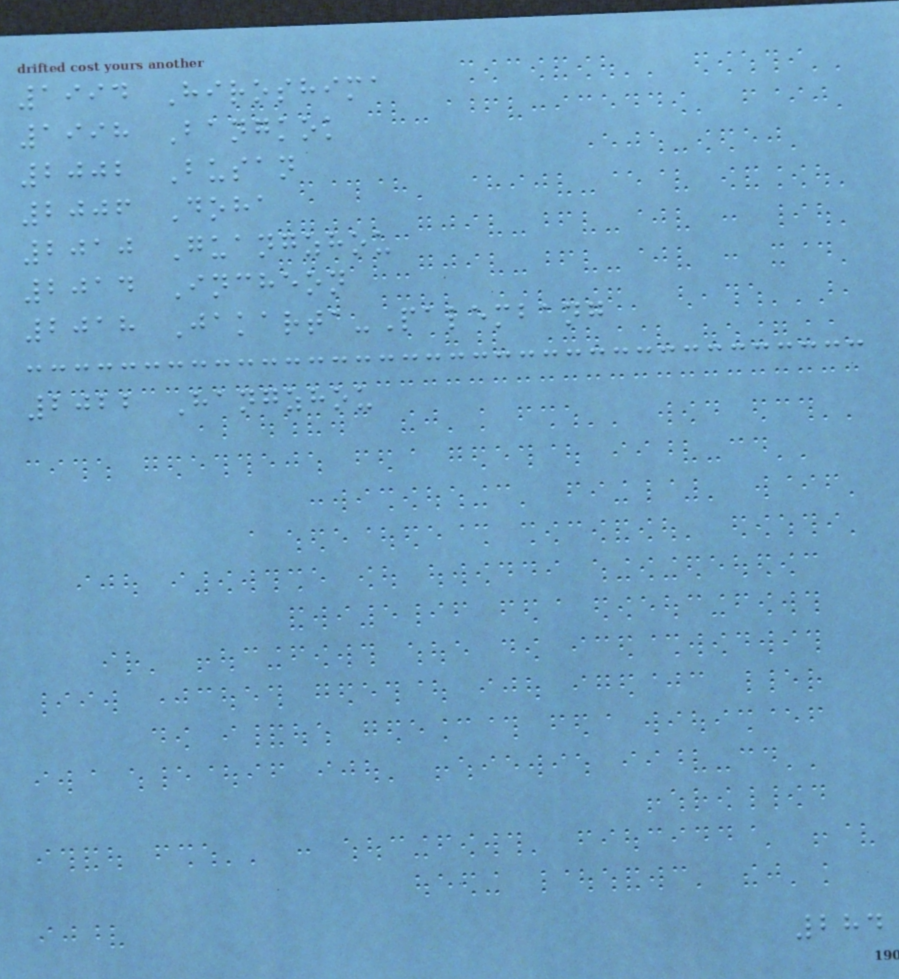1994 Hiroshima
1998 Bangkok
2002 Busan
2006 Doha
2010 Guangzhou
2014 Incheon
2018 Jakarta-Palembang
2022 Hangzhou
284
